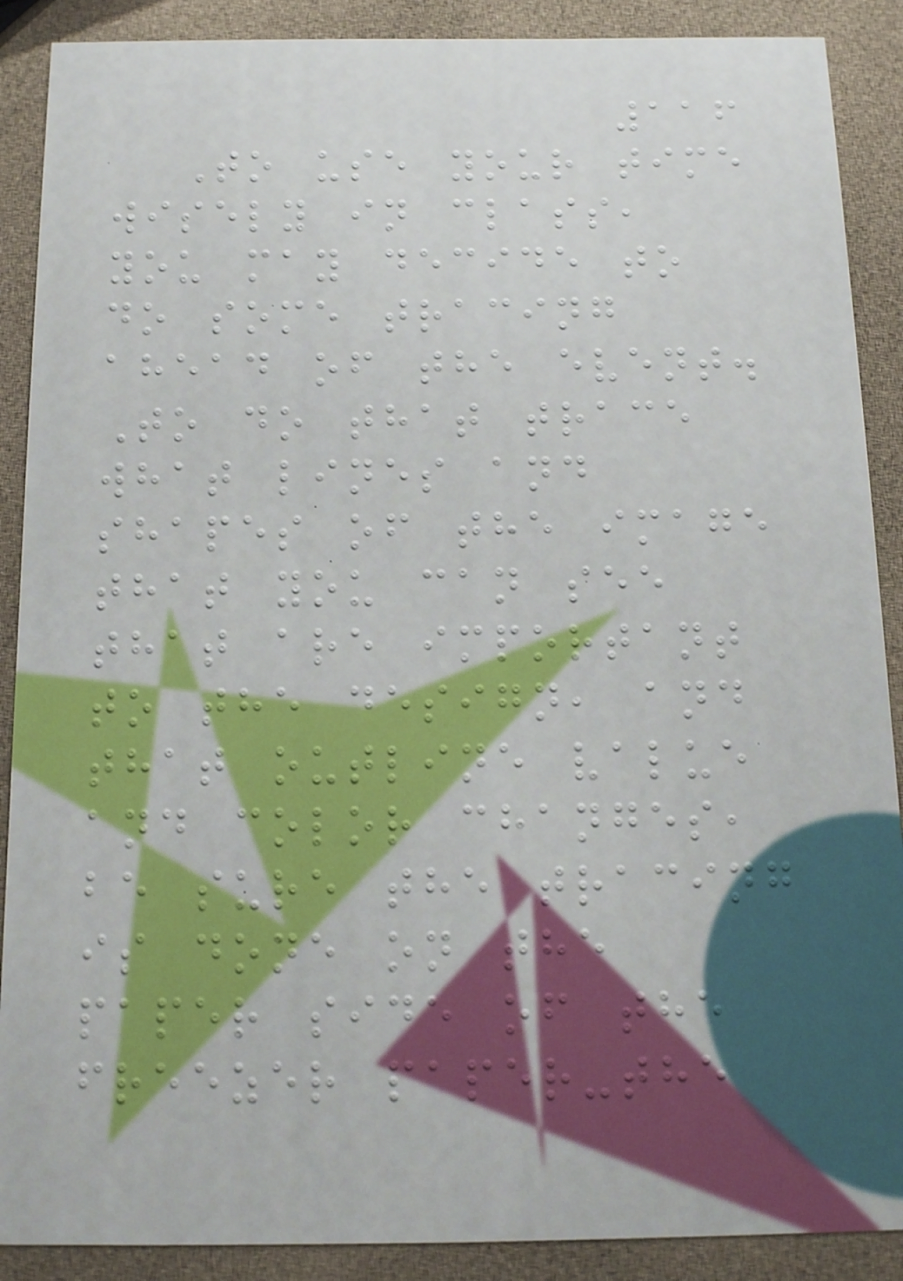116
To use your time
wisely in class,
you may decide to
do some tracing
ahead of the event.
To do that trace
what lines and
shapes of the image
that you can see
that are important
to the design, and
that outline value
and color changes,
be sure the tracing
is done on the
paper side of the
freezer paper-the
